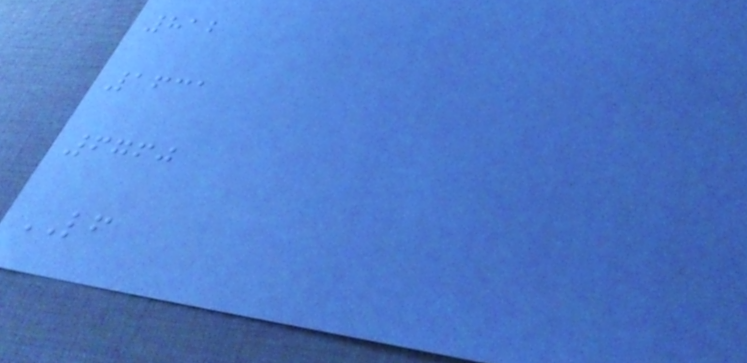812
1631
6760
LF
